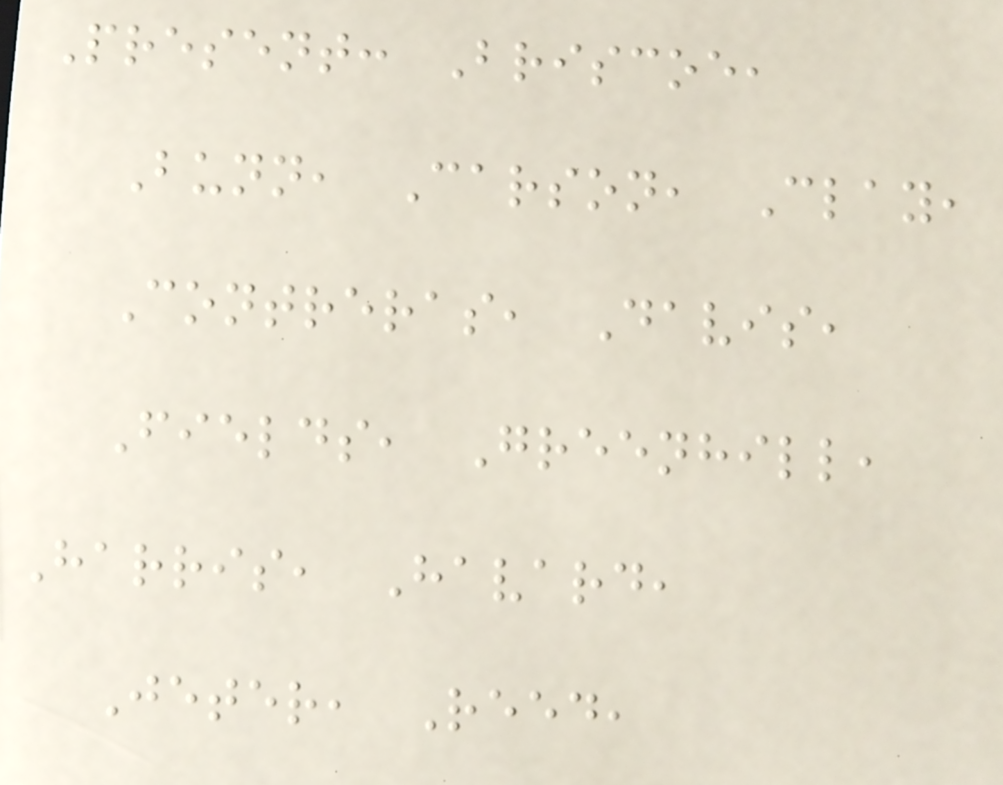Present: Briscoe,
Bunn, Carson, Clay,
Contreras, Davis,
Fields, Greenhill,
Harris, Havard,
Jeter, Reed,
